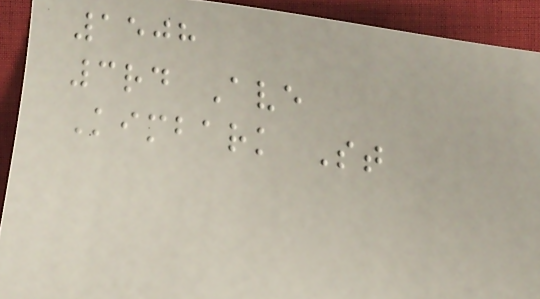1508
3rd Ave
Kimbark St
